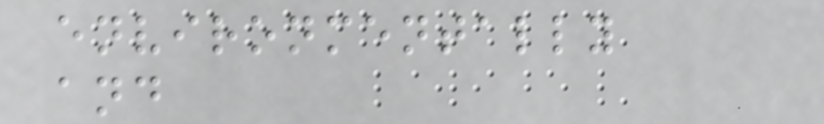environmentally
and
